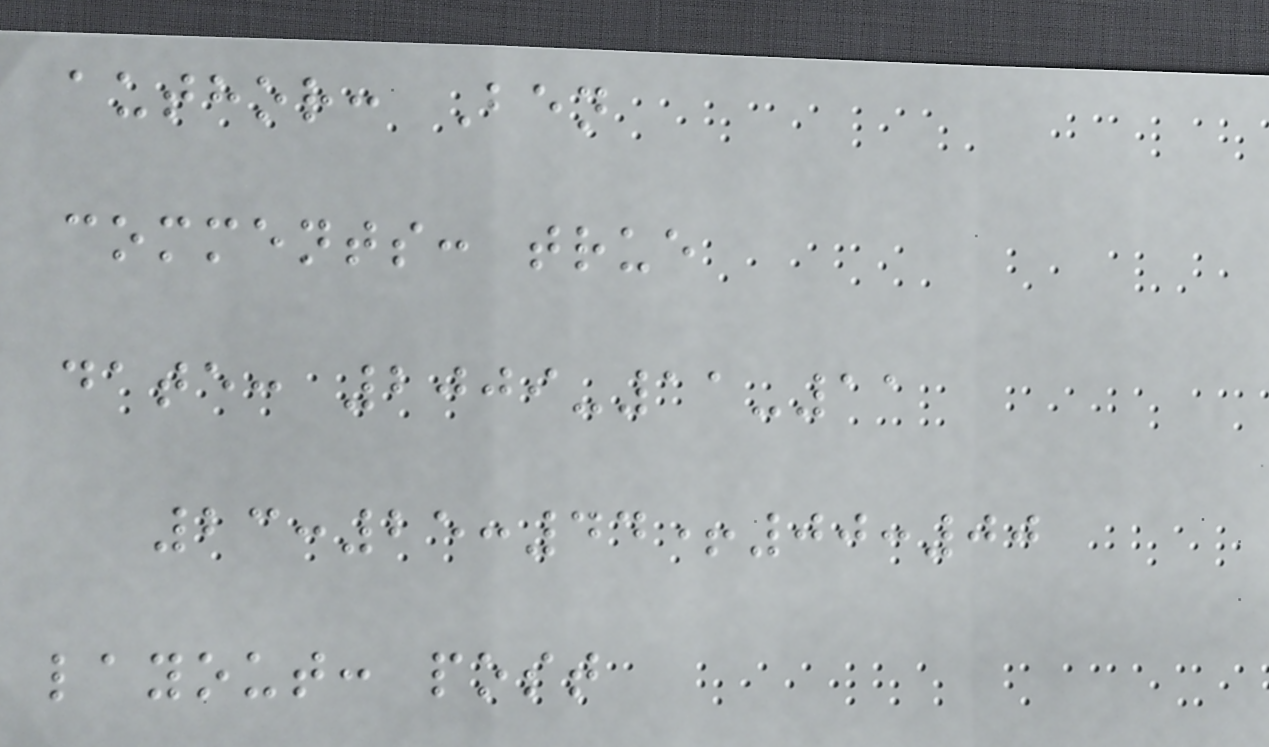author: Ben
comments: true
date: 2009-11-11
23:25:44+00:00
layout: post
